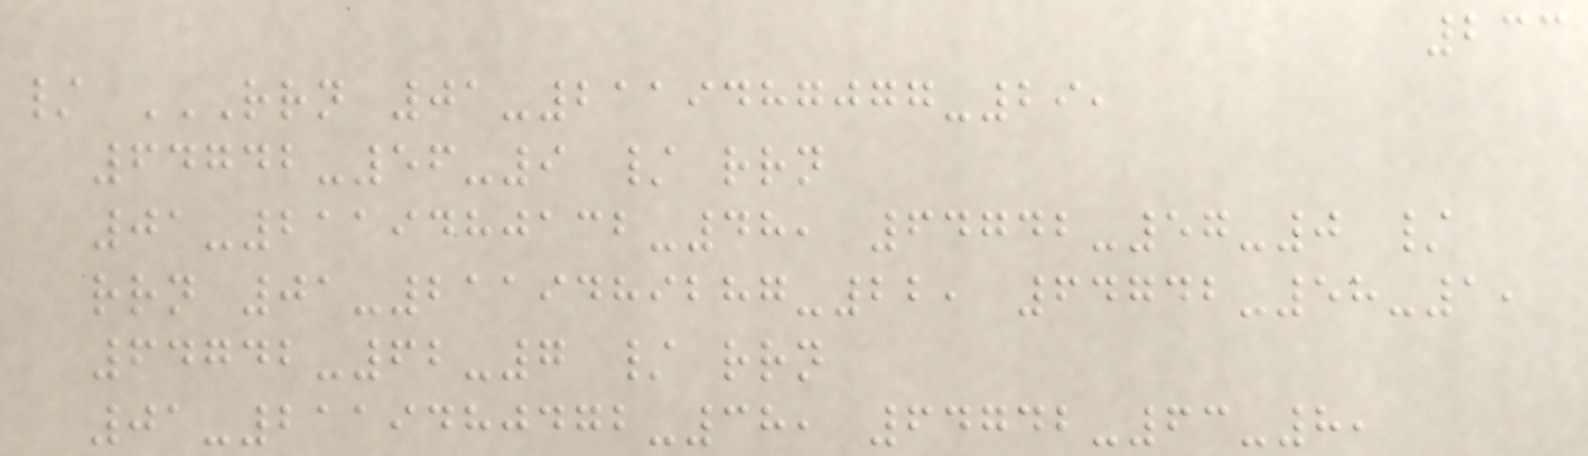233
/ RRN 01-2119487077-29,
64742-56-9 / RRN
01-2119480132-48, 64742-57-0 /
RRN 01-2119489287-22, 64742-58-1,
64742-62-7 / RRN
01-2119480472-38, 64742-63-8,
